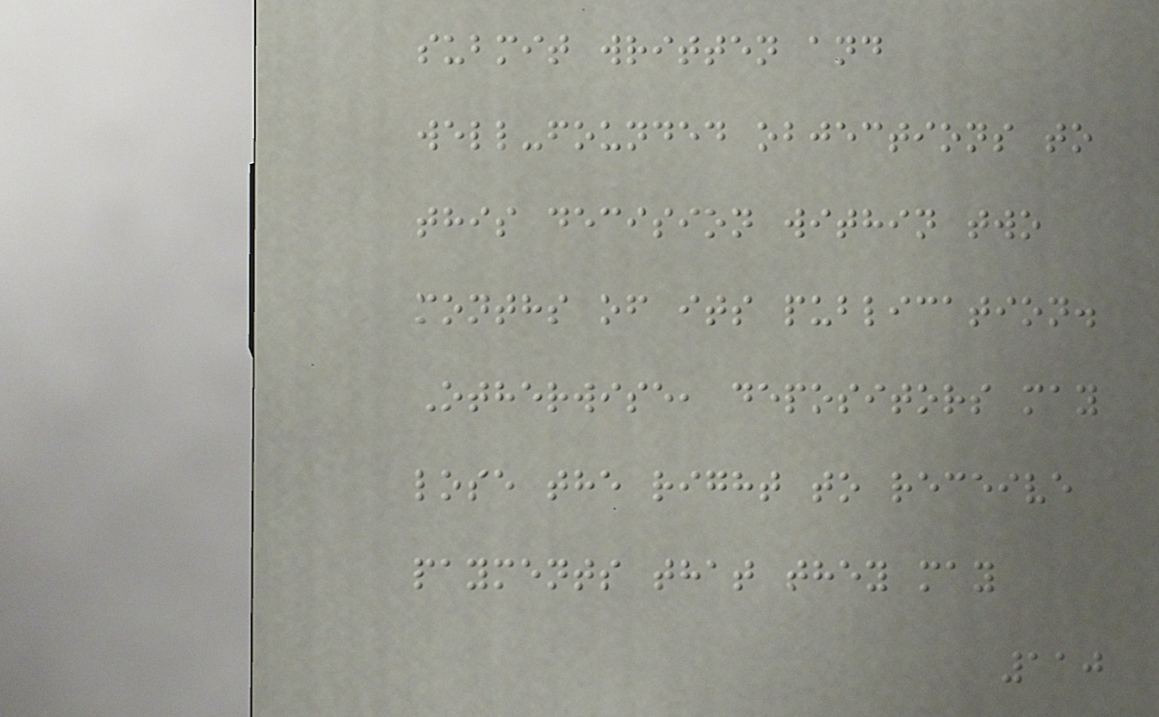submit written and
well-founded objections to
this decision within two
months of its publication.
Otherwise, depositors may
lose the right to receive
payments that they may
110
